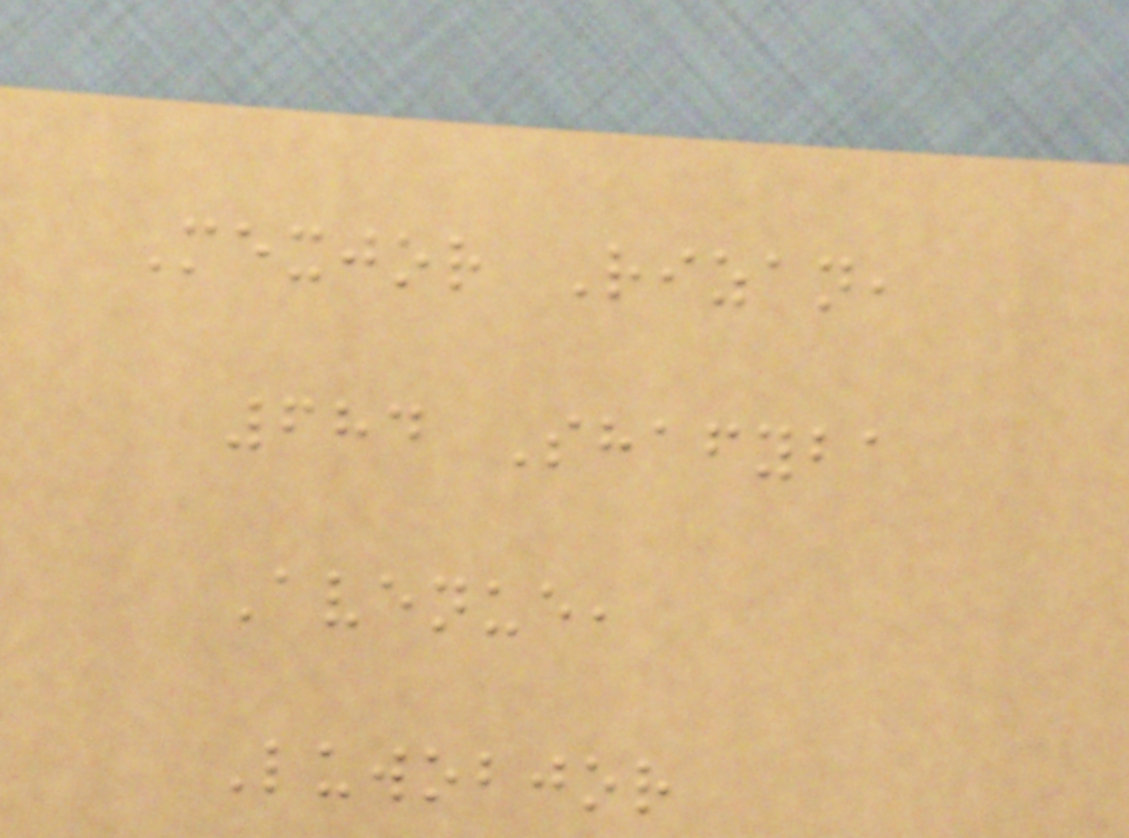Mexjor Rizan,
684 Shafyba
Avenue,
Luwobjor
